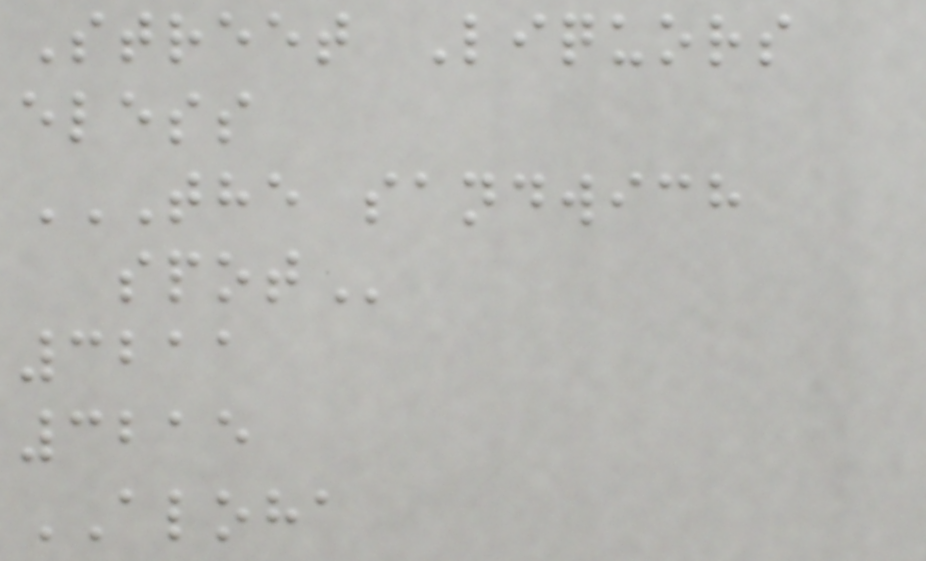Street Liquors
eless
THE SANDWICH
SPOT
3211
3215
ALOHA
